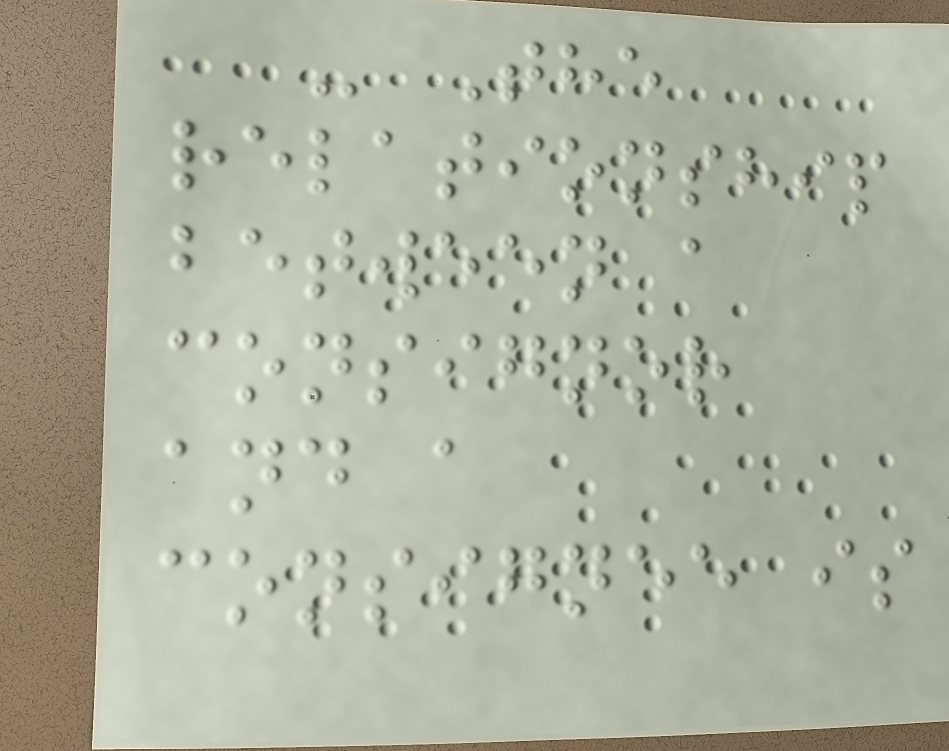- The
relationship
between a
consignor
and a
consignee is
